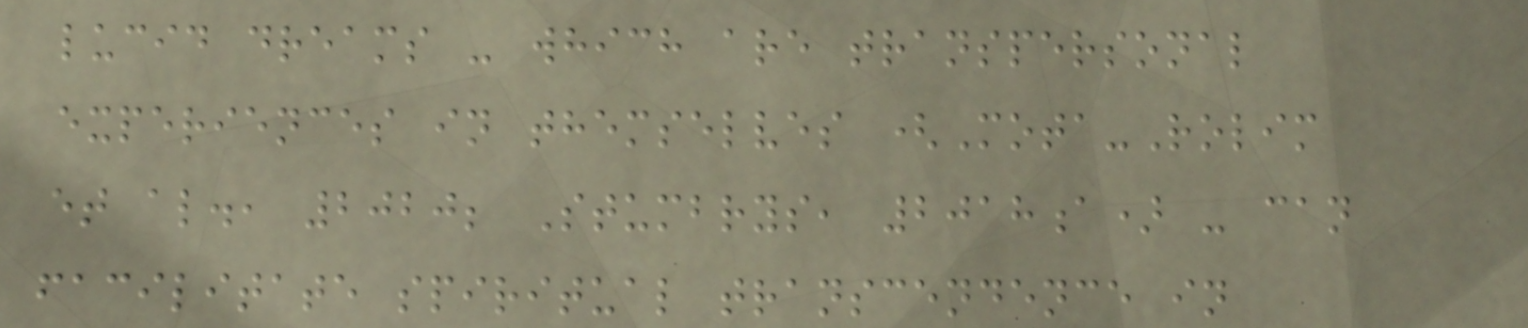lucid dreams - which are transpersonal
experiences in themselves (Mota-Rolim
et al., 2020; Stumbrys, 2018a) - can
facilitate spiritual transcendence in
